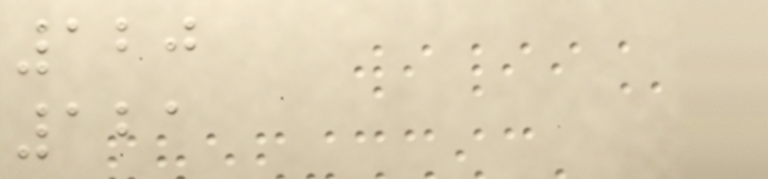120
121
